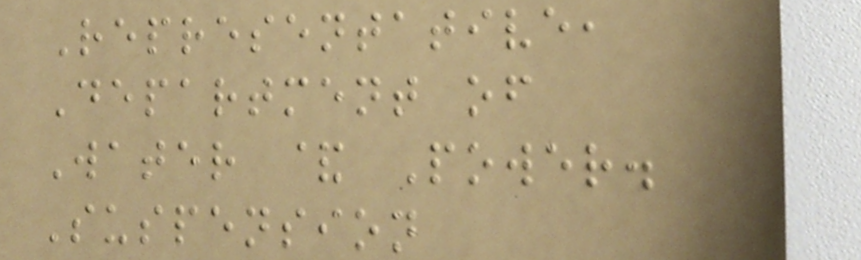Representative,
Department of
Water & Power.
Suspension
